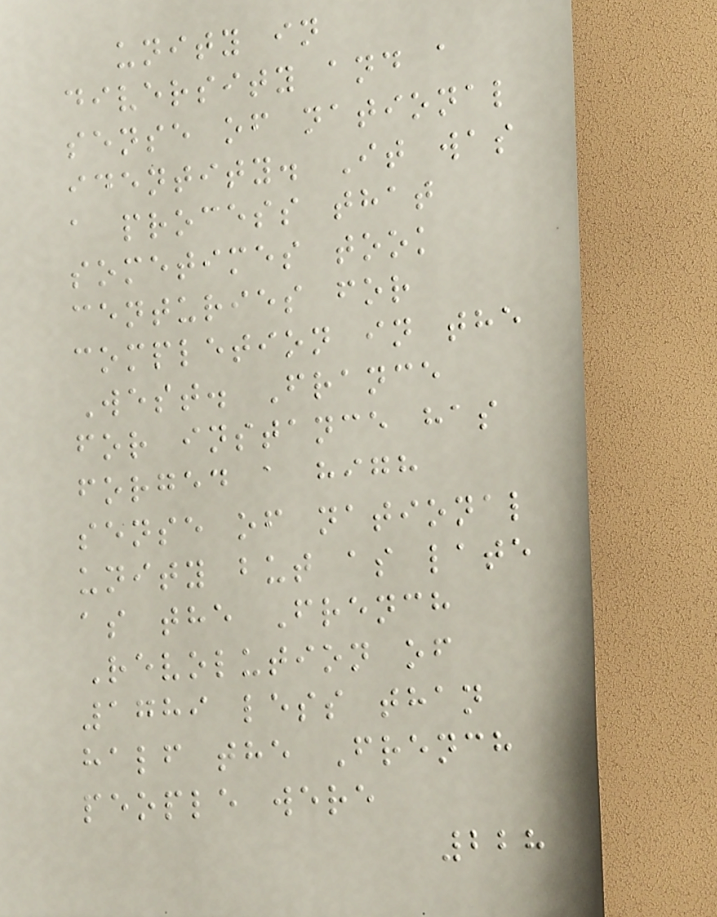unity in
diversity and a
sense of national
identity. It was
a process that
sometimes took
centuries for
completion in the
West. France
for instance has
forged a high
sense of national
unity but as late
as the French
Revolution of
1789 less than
half the French
people were
228
